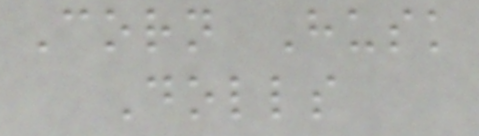Corn Husk
Dolls
